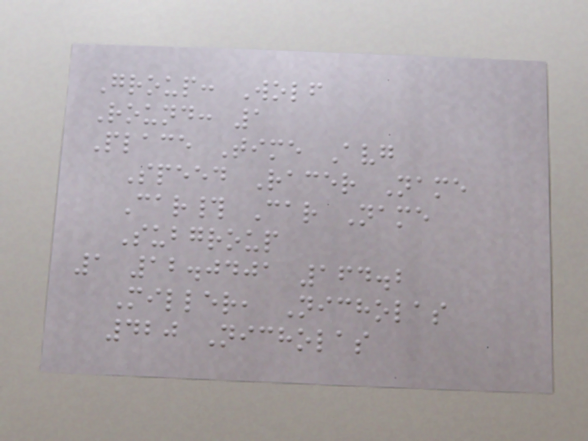Group: Wolf
Round: 1
Place Time Avg
Speed Racer Name
Car# Car Name
Subgroup
1 12.0401 164.2
Miller, Nicholas
420 Nicholas
